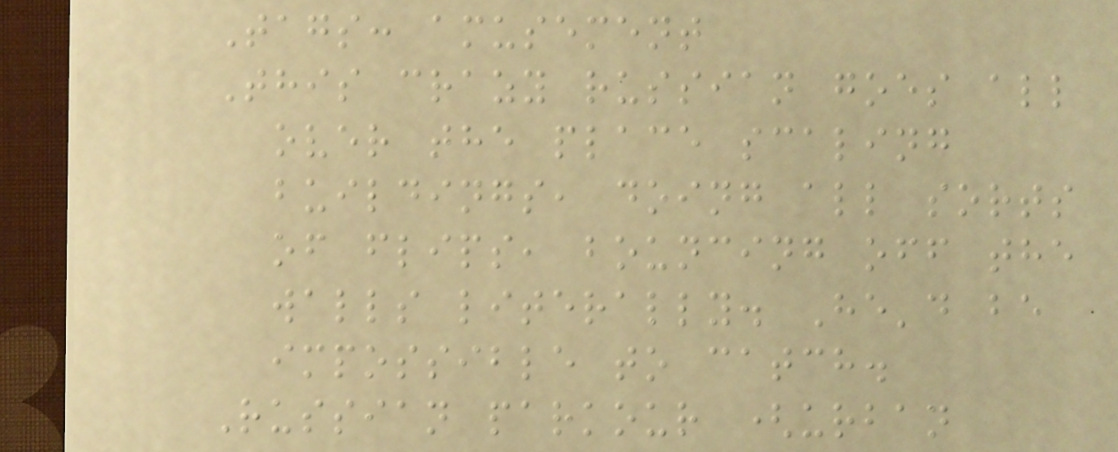Tags: amusement
This crazy russian goes all
over the place scaling
buildings, doing all sorts
of flips, bouncing off the
walls literally. He'd be
impossible to catch.
Russian parkour (urban
